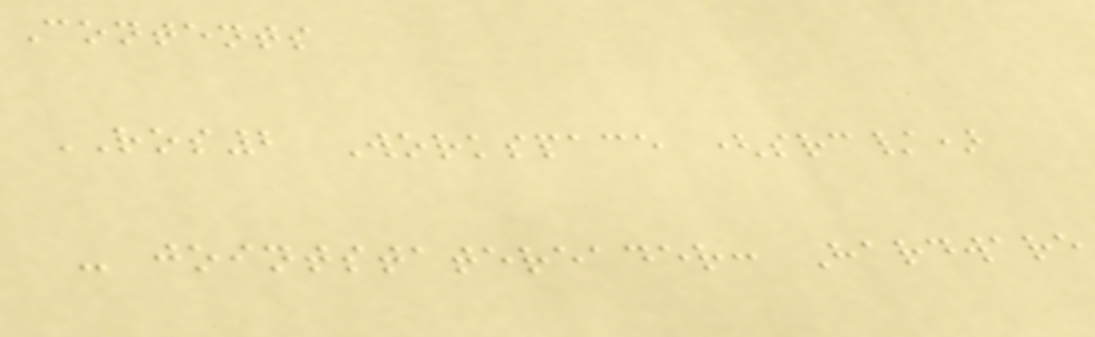Contents
ROS2 Workspace (src/)
- jointstatereader: Hardware
